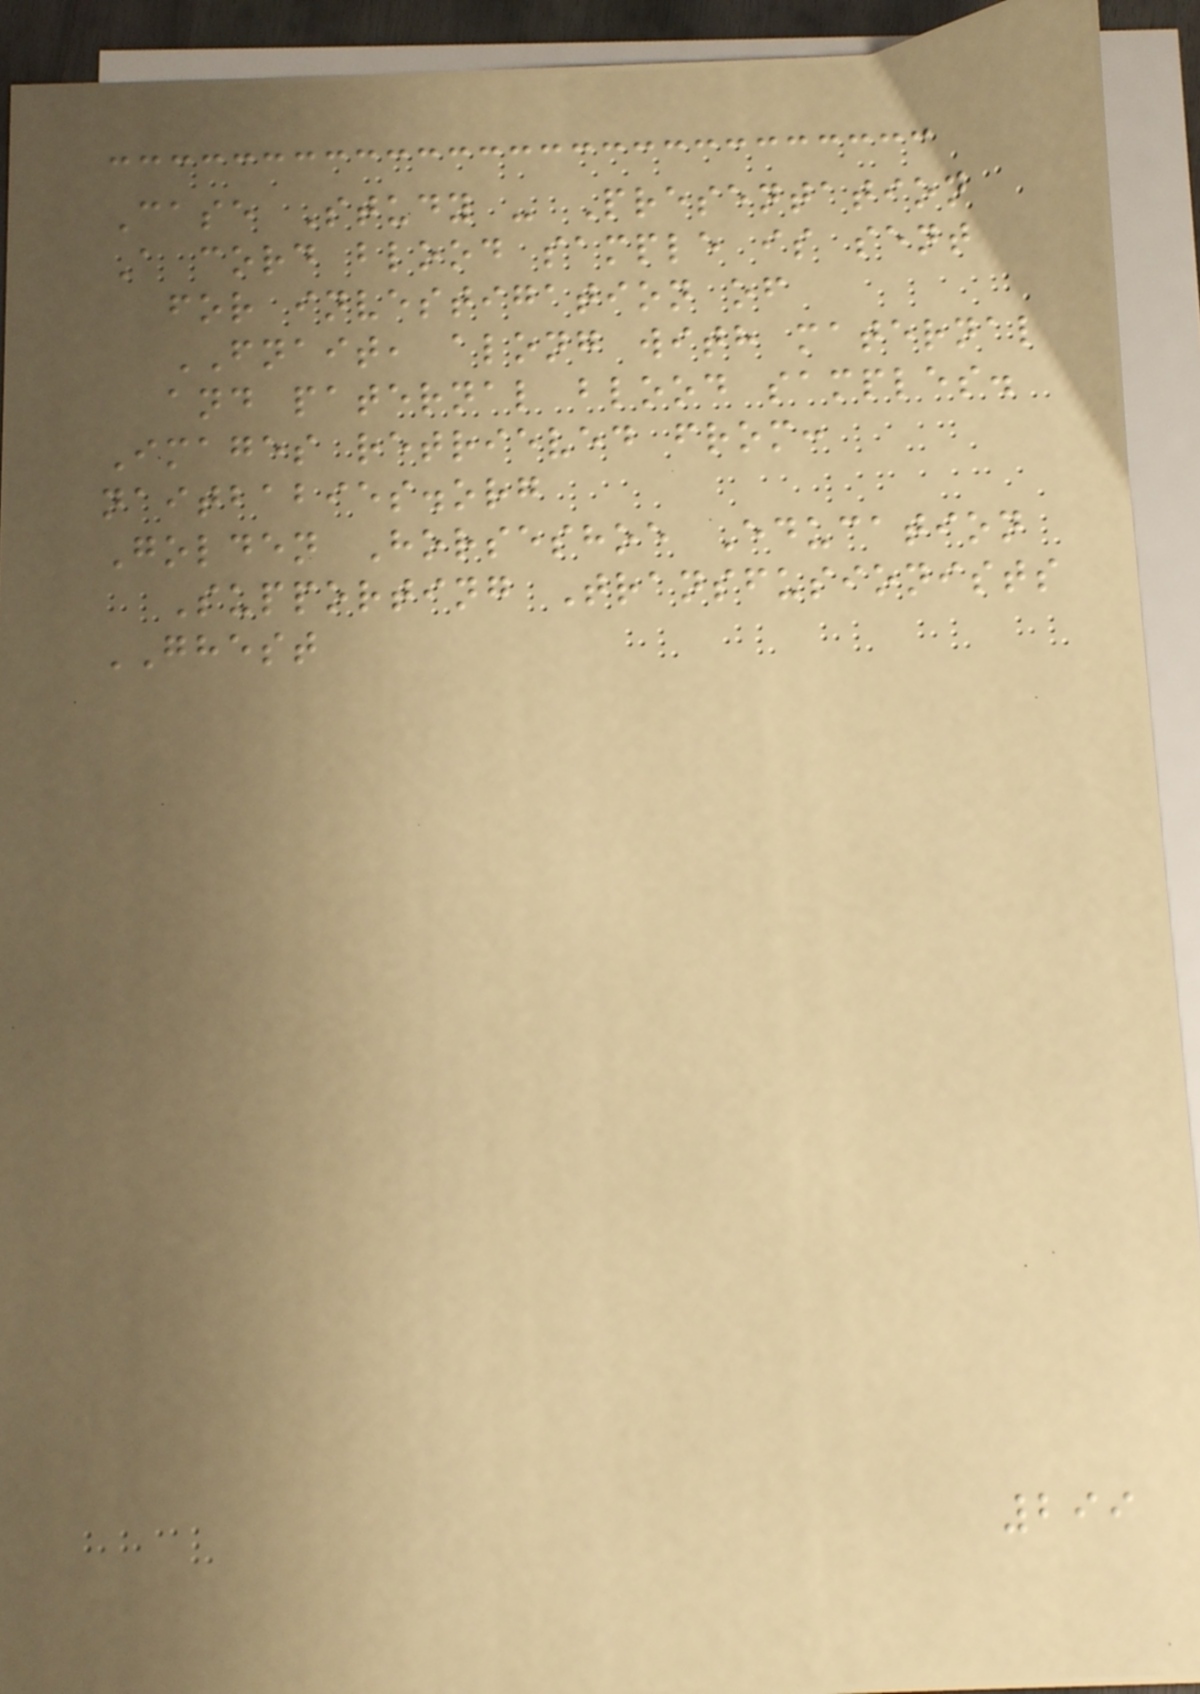Case Study - Presentation
A cord blood sample is sent
for investigation of
FNAIT, along with maternal
and paternal blood samples.
Images retrieved from:
naitbabies.org
Golden Horseshoe Education
Supporting Transfusionists
GHEST
299
